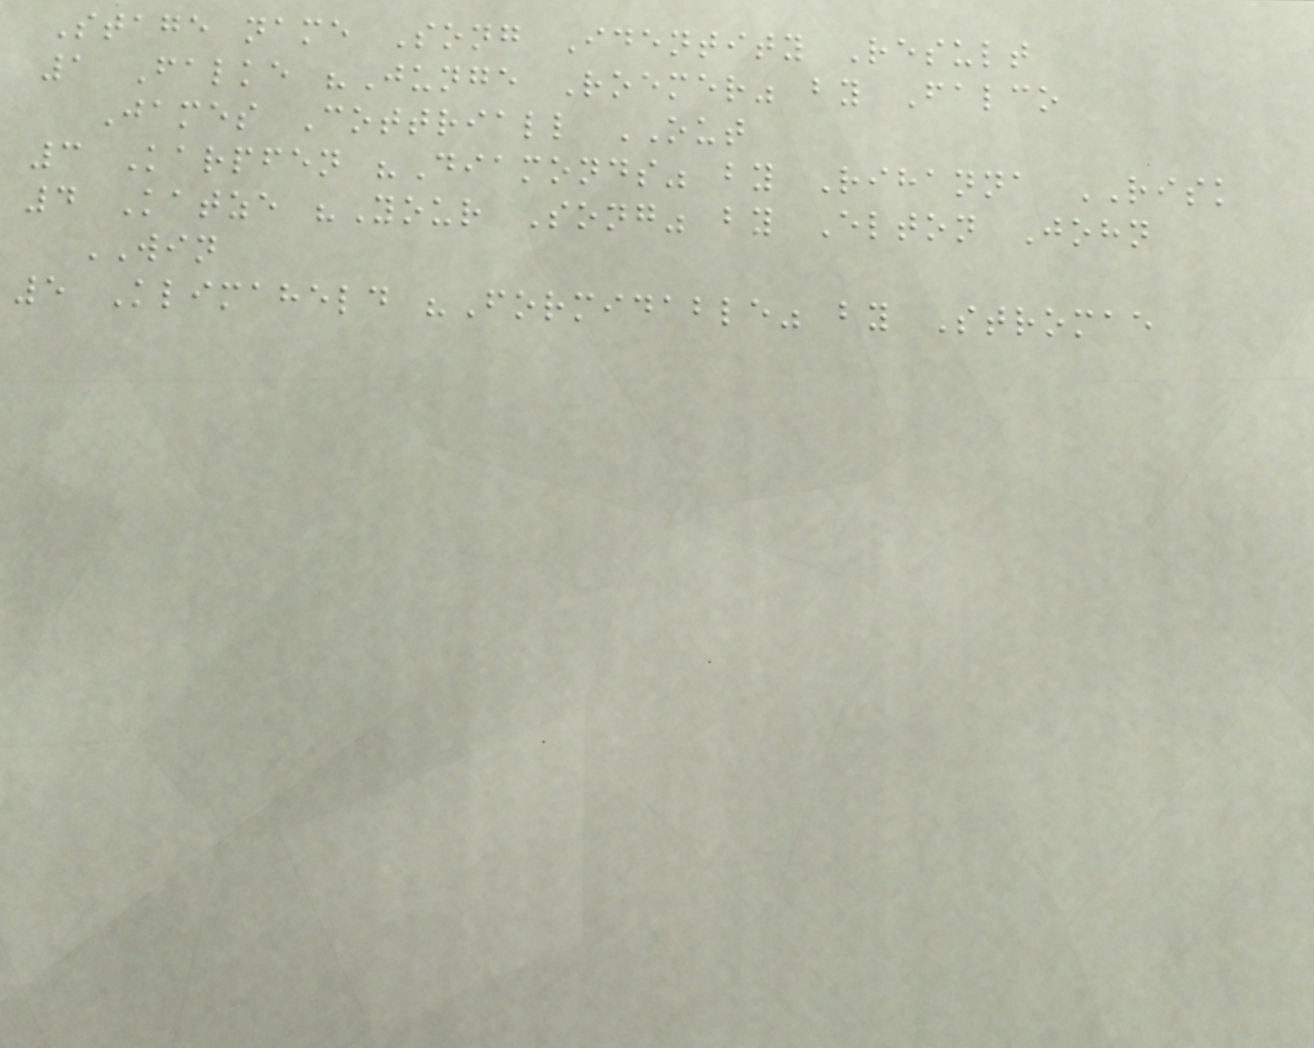Stage name Song Identity Result
1 Falke "Junge Roemer" by Falco
James Cottriall OUT
3 Karpfen "Diamonds" by Rihanna RISK
4 Katze "Your Song" by Elton John
WIN
5 Klimaheld "Formidable" by Stromae
